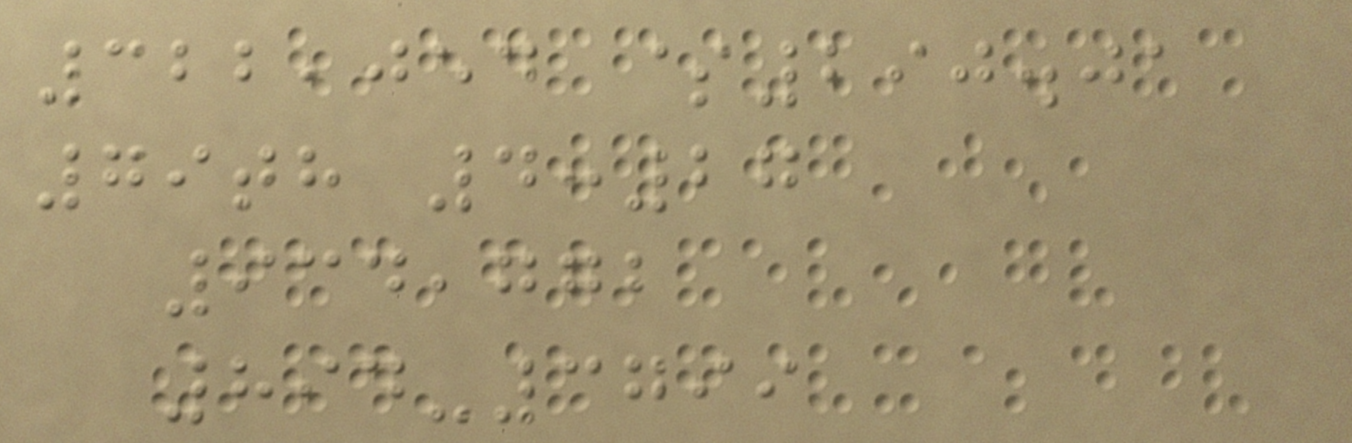322,054 $290.01
79th 4:27
934,772
894-3799
